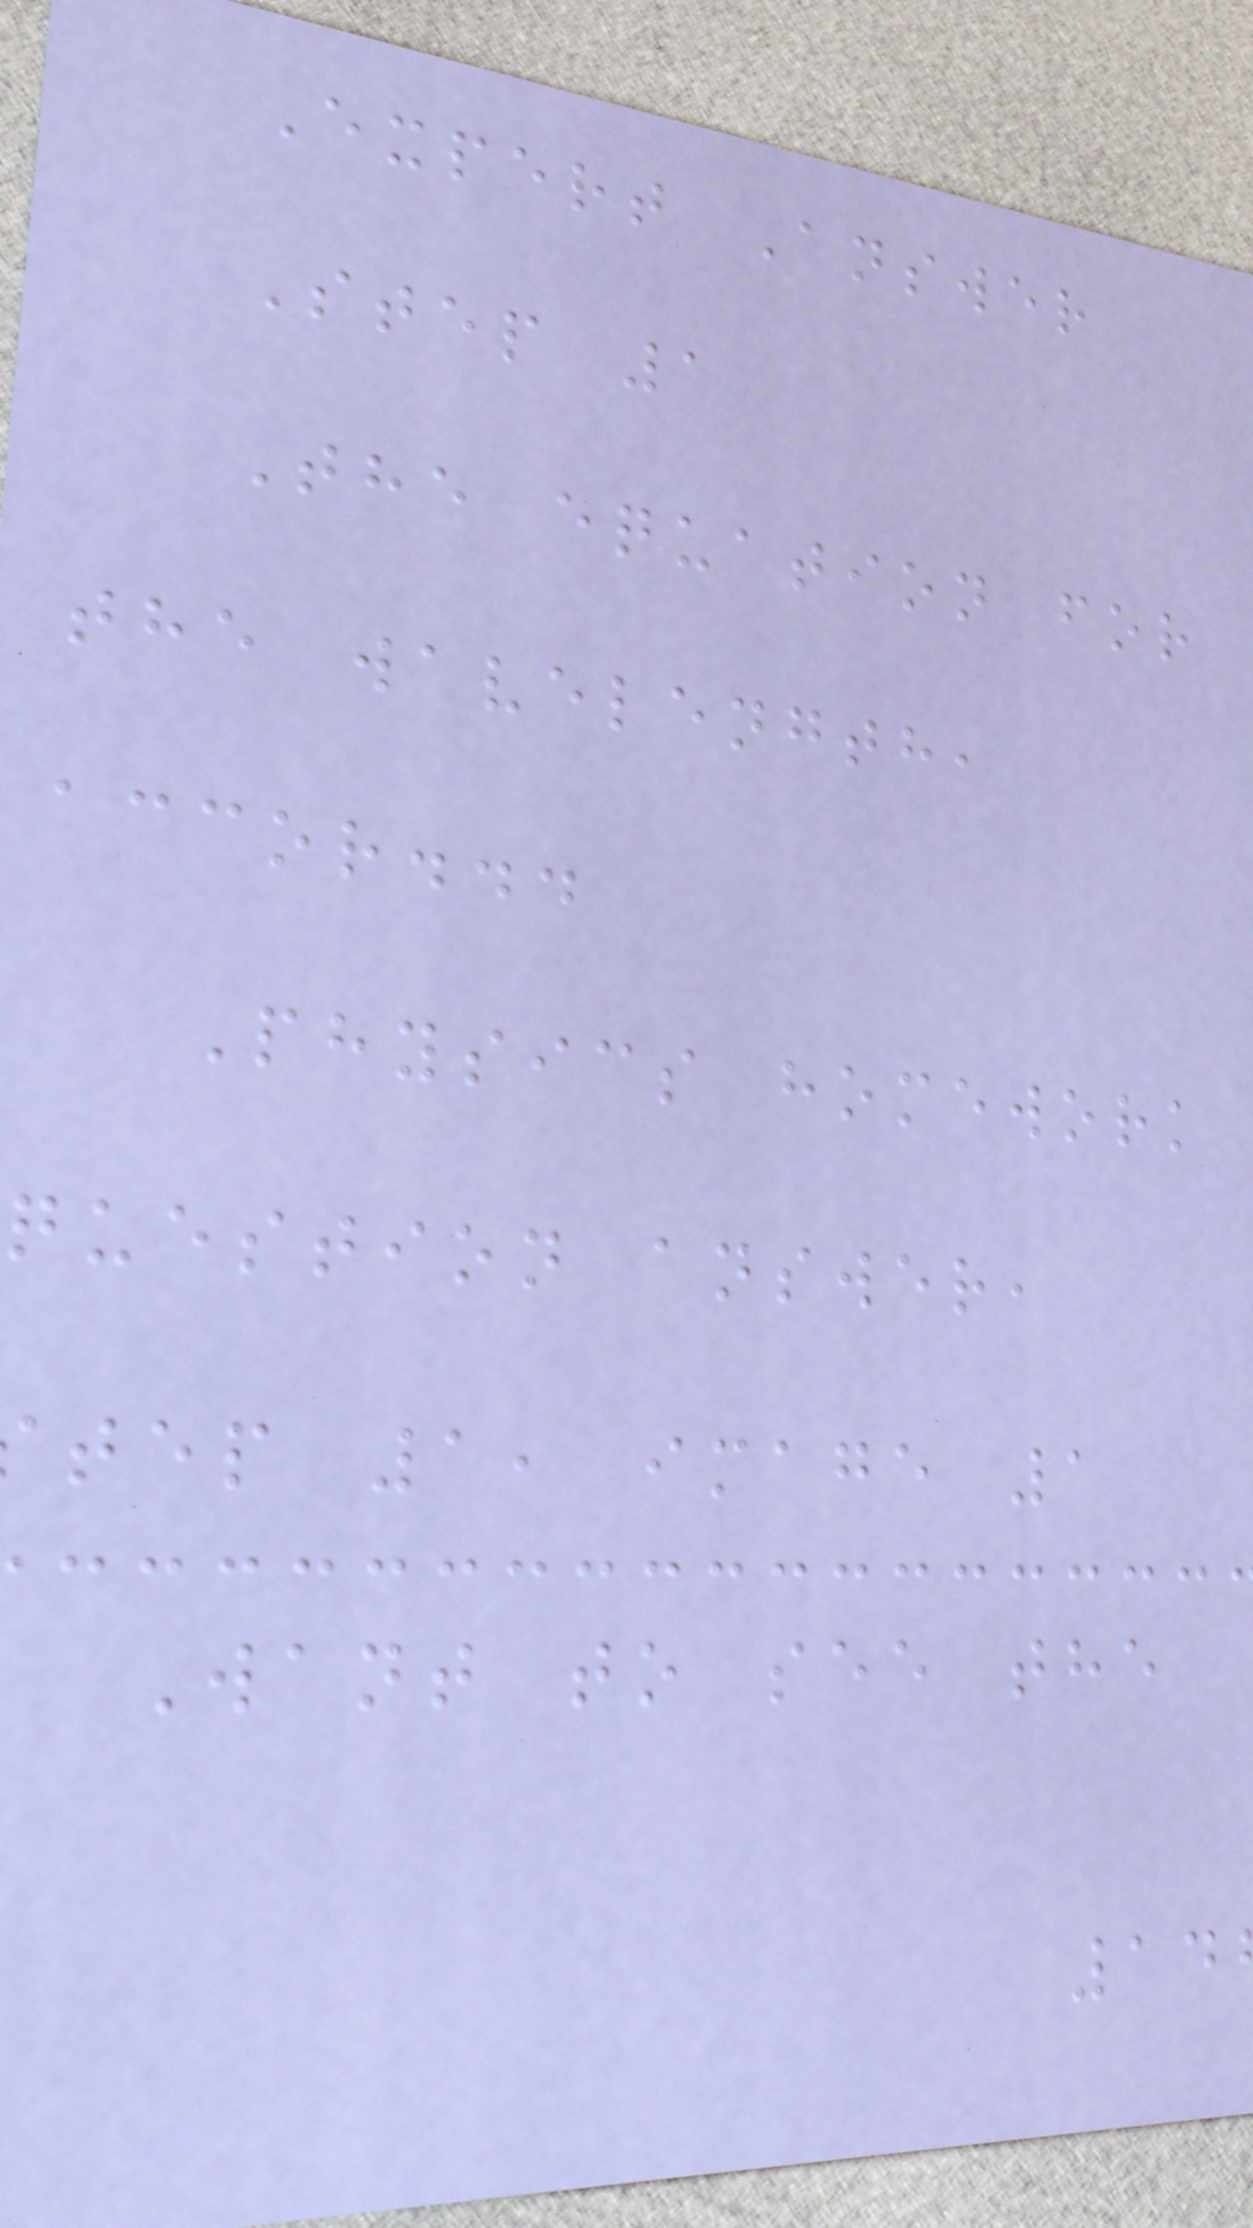Expert Answer
Step 1
The equation for
the wavelength,
accor...
Physics homework
question answer,
tep 1, image 1
Want to see the
